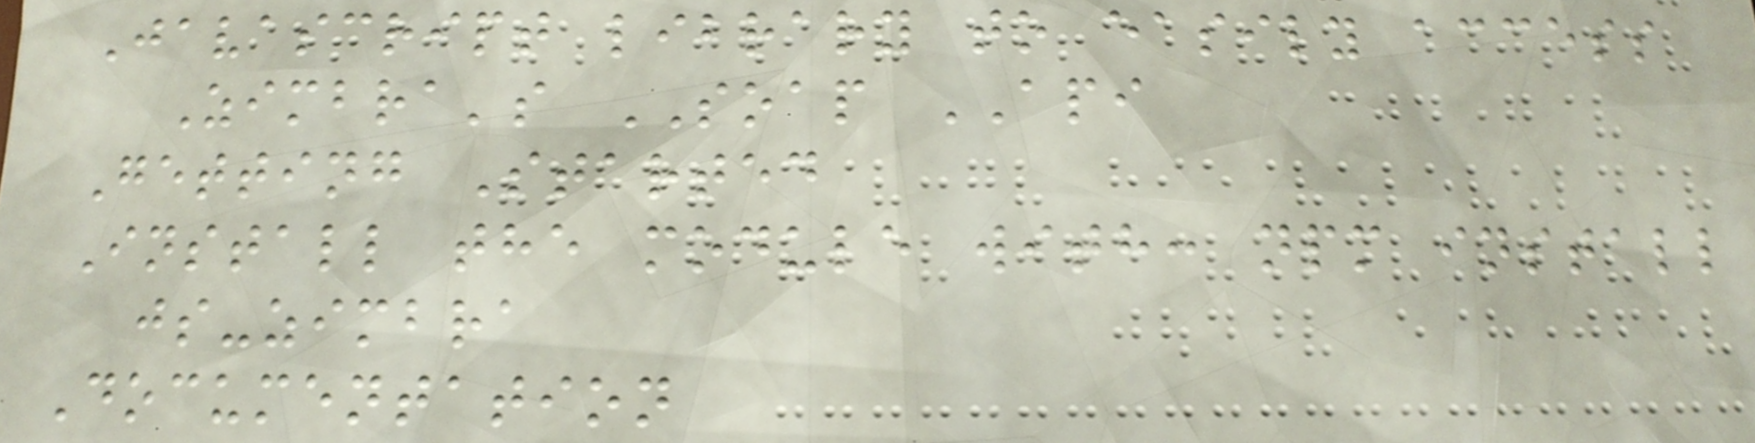Javascript library to easily access
Zimbra's SOAP API
Getting Started
Install the module with: npm install
js-zimbra
Documentation
